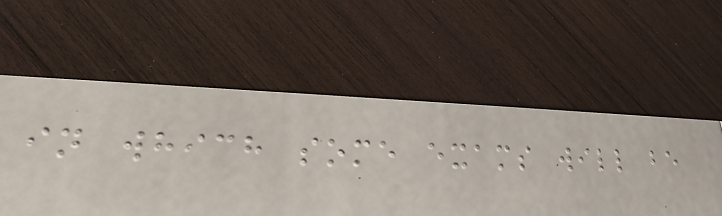in which some exams will be
